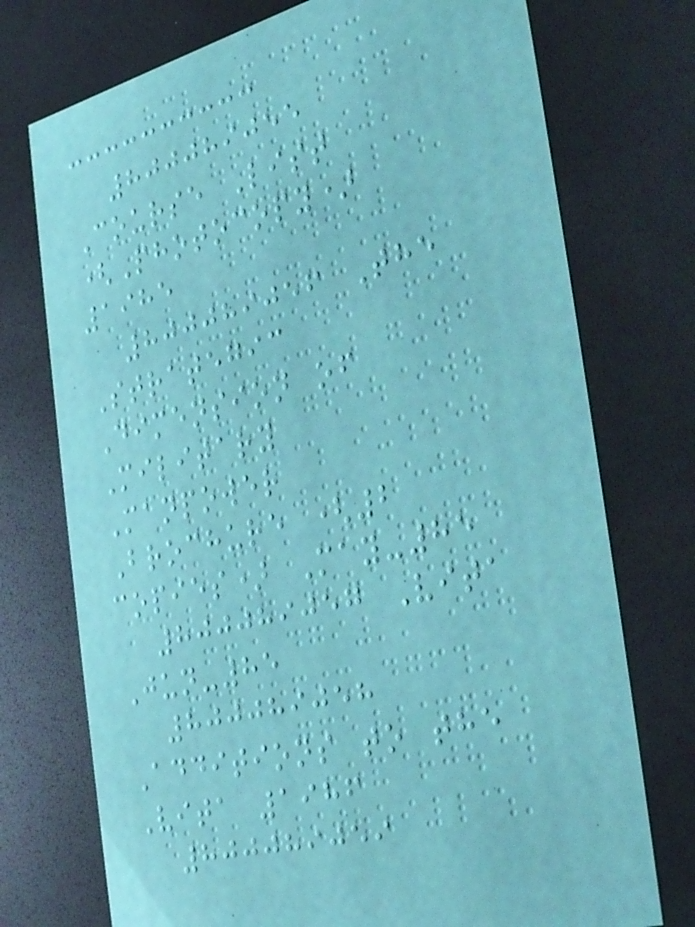800089055
Course List
(Photocopy)
1985
800089056 The
Strategic
Dimension of
Military
Manpower
Brochure (2
copies) May-85
800089057 Vita
Jun-85
800089058
Additions to the
Vita 1986
800089059
